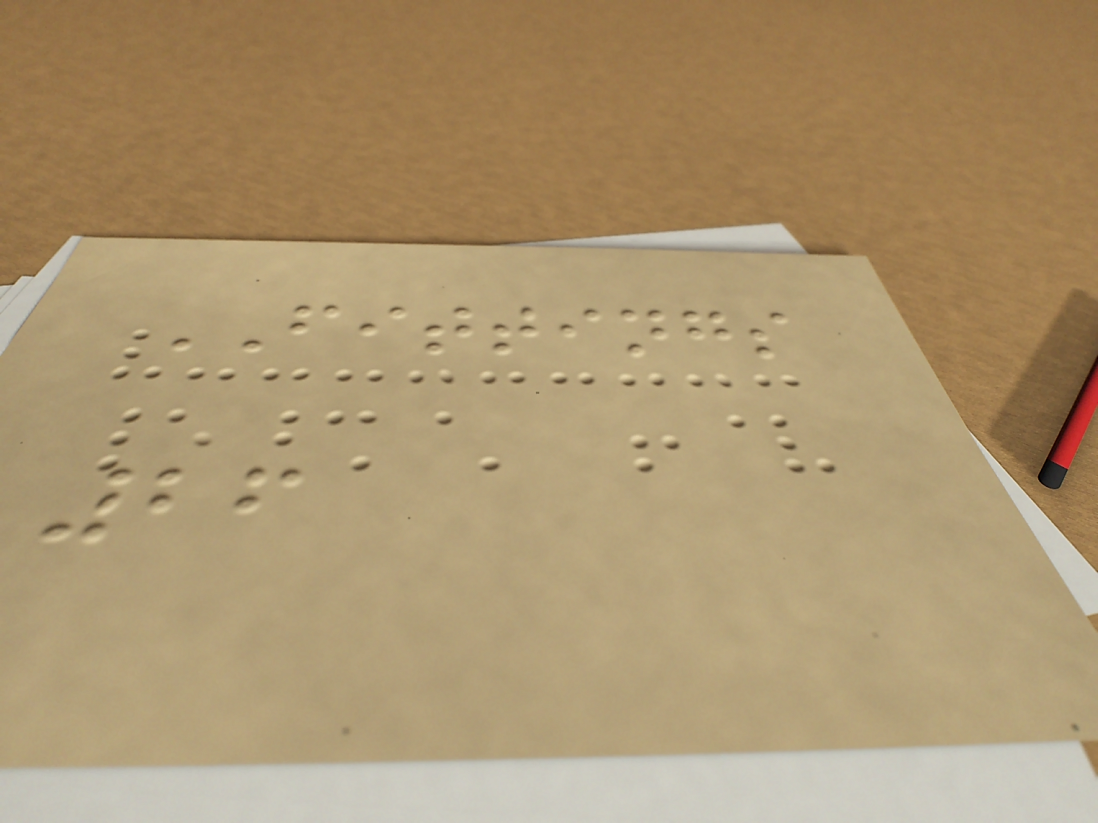FITTINGS
26
